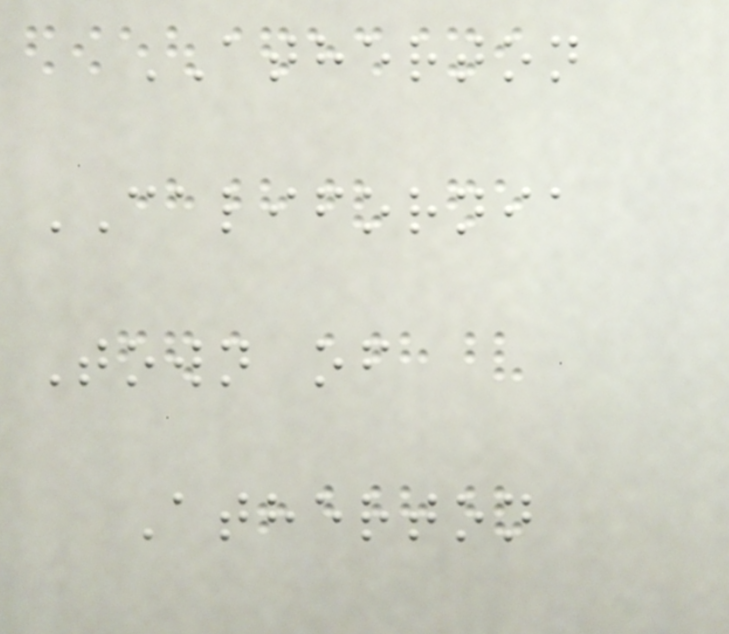ATHERTON
CALIFORNIA
Town of
Atherton
